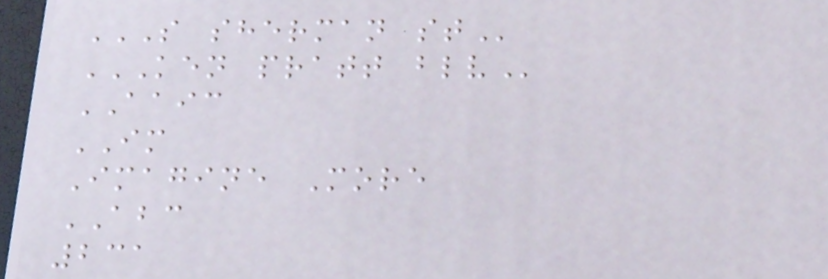S SHERMAN ST
KEN PRATT BLV
AAIC
IM
Imagine More
ABC
231
